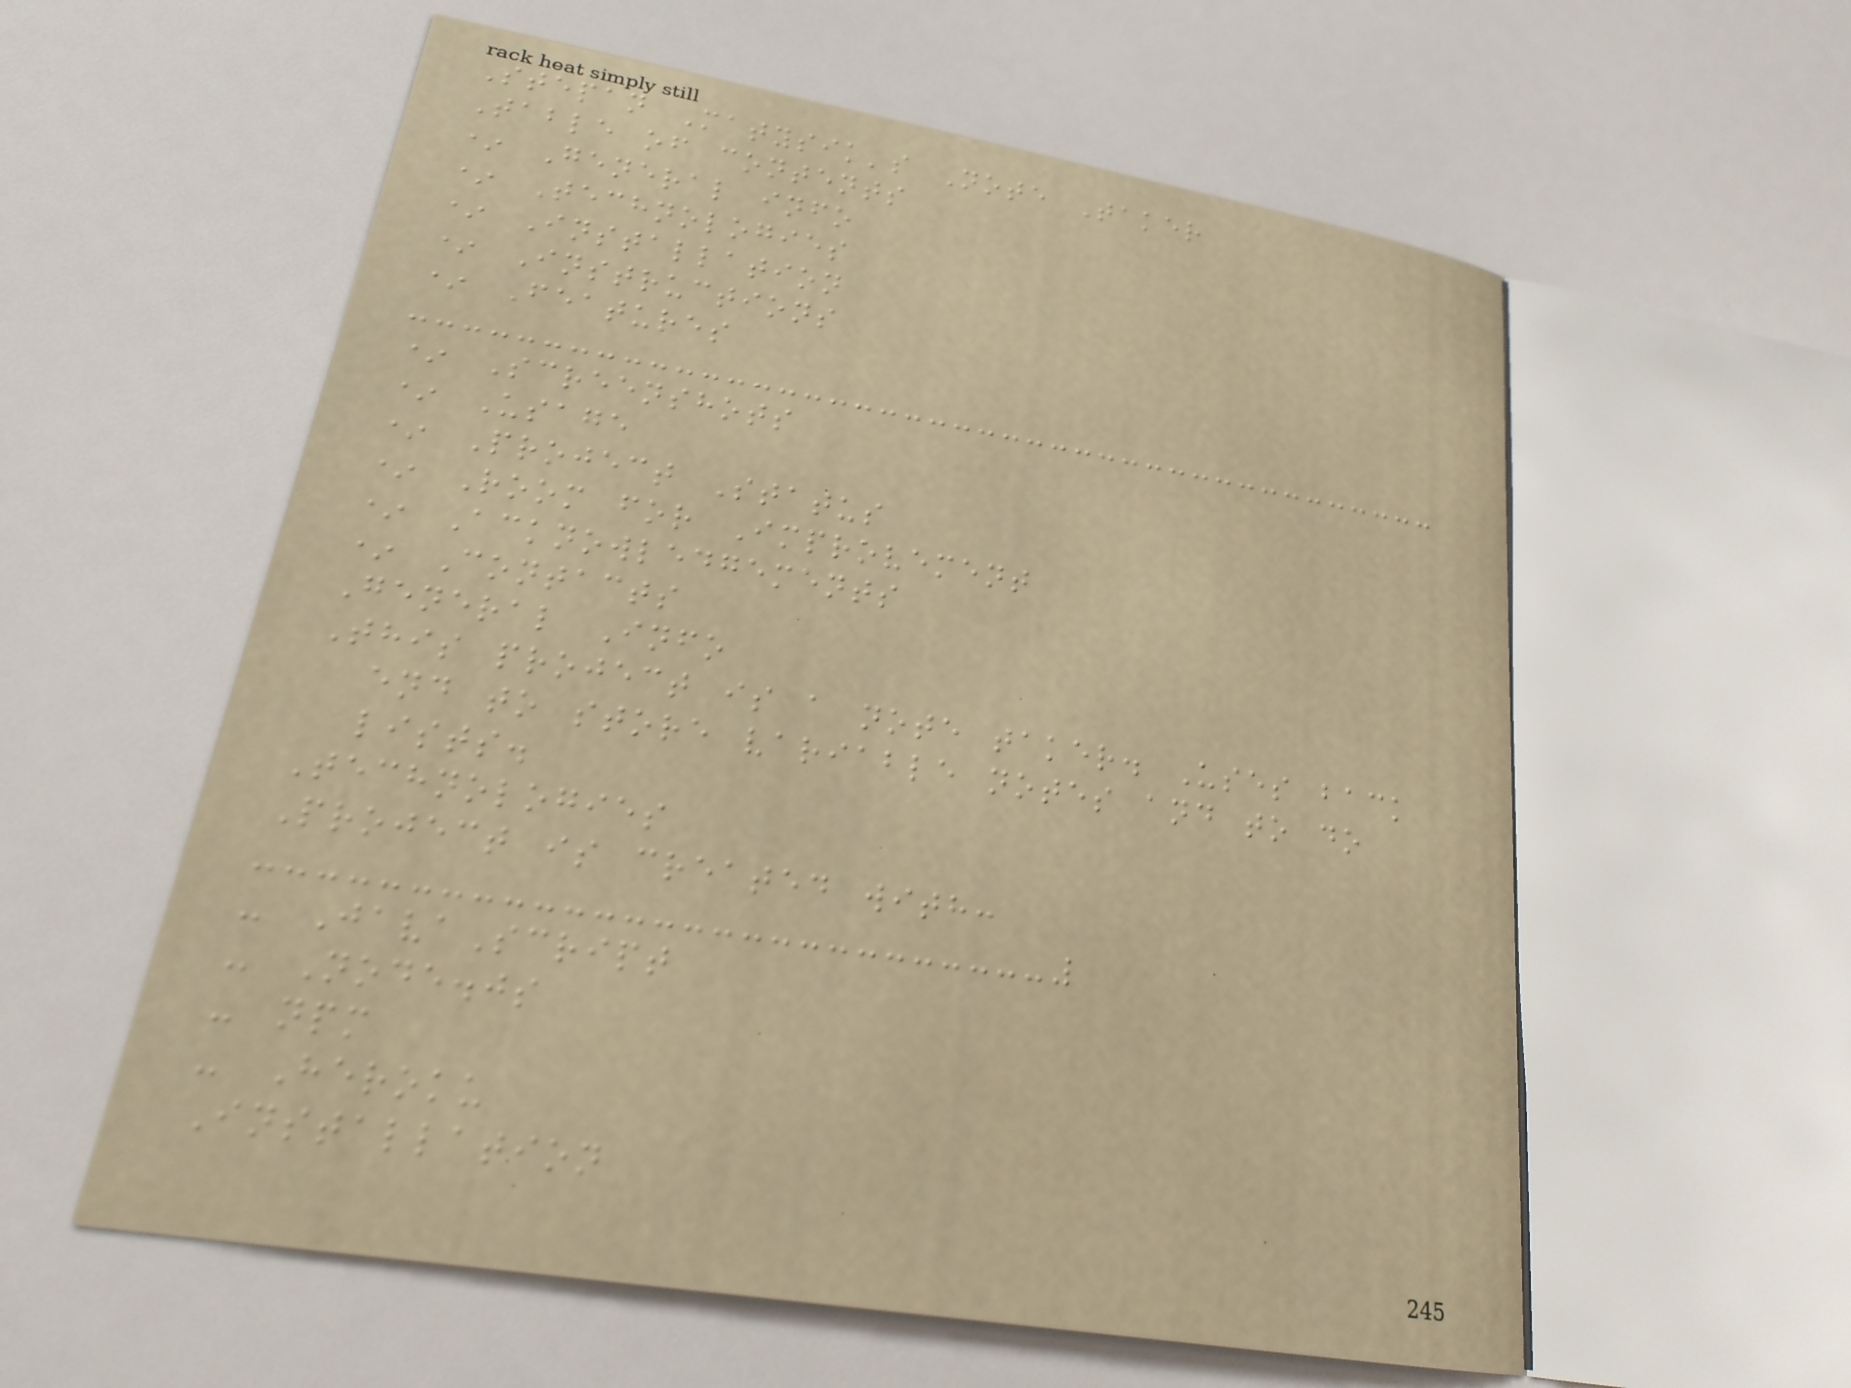Stepan Matysik's Note Taker
Table of contents
* General info
* Technologies
* Installation
* Instructions
* Features
* Screenshots
* Usage
* Project Status
* Room for Improvement
* Acknowledgements
* Contacts
General Info
This project is a note taker. Uses back
end to store variable notes and to do
lists.
Technologies
Project is created with:
- JavaScript
- Node.js
- npm
- Heroku
Installation
